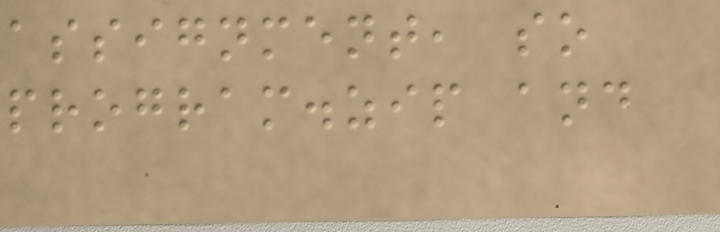assignment, so
program.zip and
